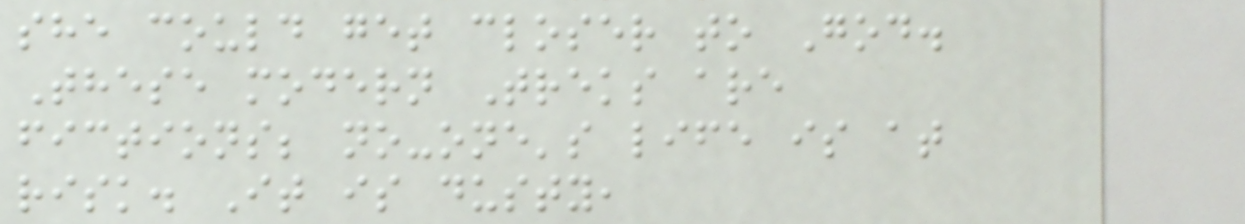she could get closer to God.
These modern Treks are
fictions; no-one's life is at
risk. It is dusty,
